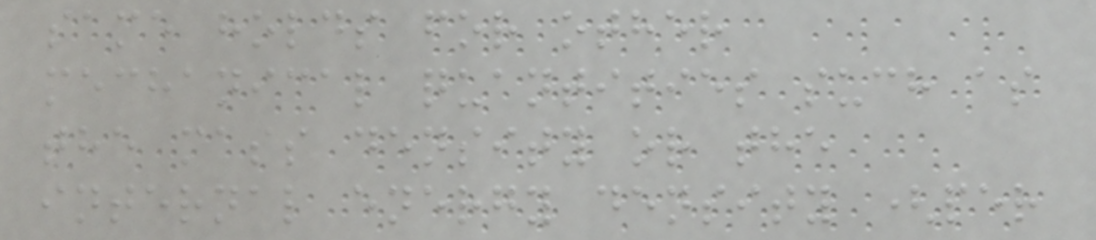same holds for other
mechanical quantities such as
the mass density or the
internal energy density (per
